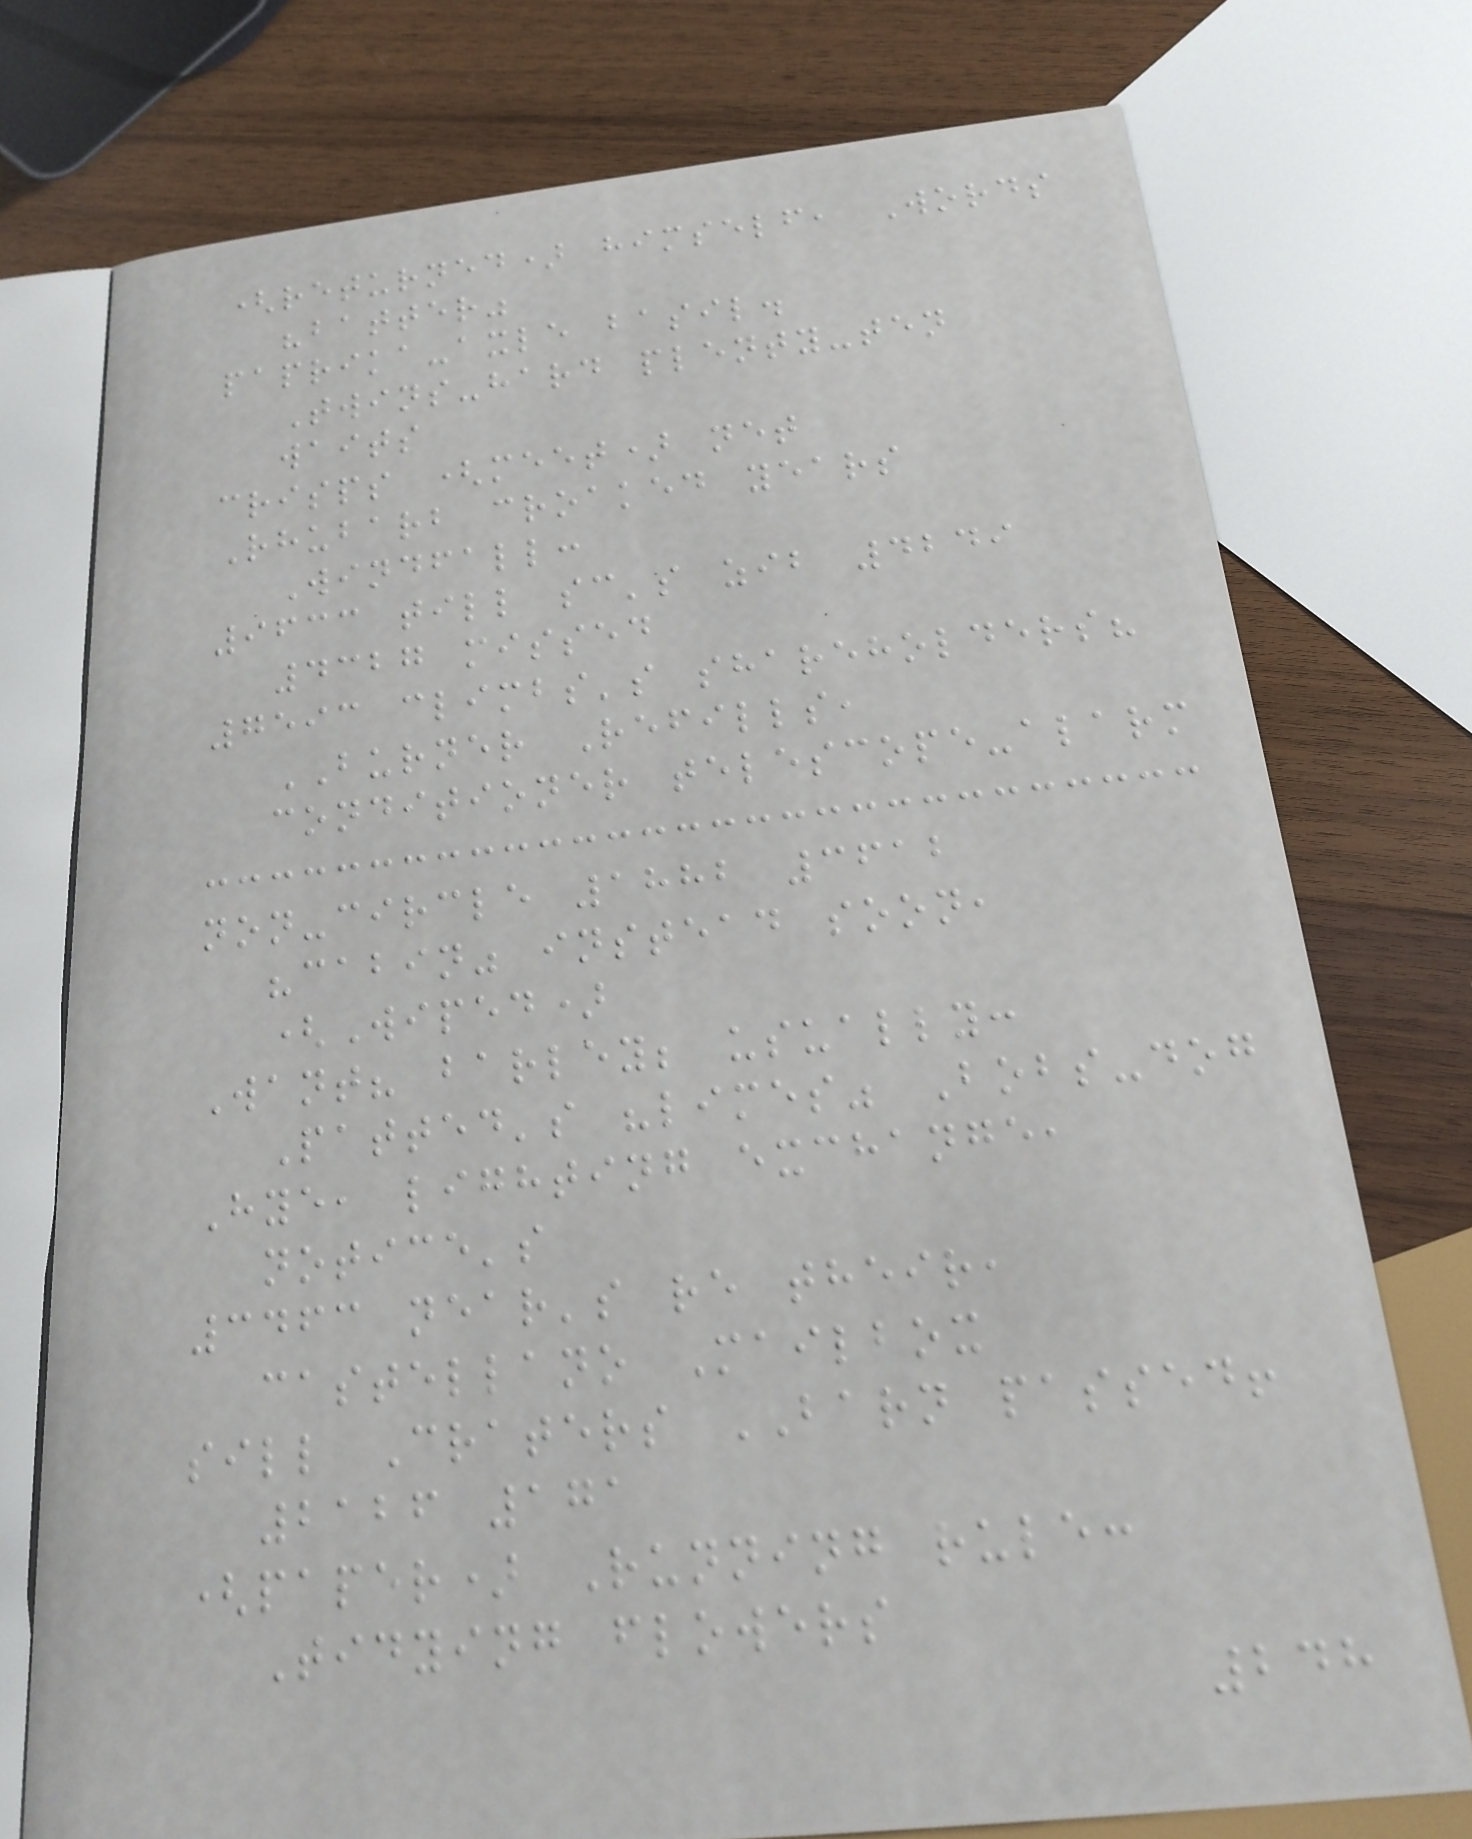(returned) himself, Words
"batter"
paprika-axle basil.
Twins-hard plenty-ten
waits
crisps (meet) net
Rhubarb croaked years
Windfall:
9633 till sc's zib 4249
4327 missed
7593 climbs's shareholders?
BURNER Refills,
conditioner telescope-alarm
non-circle 1882 3612
"cabin" instead soon,
(Wiped)
Want? barley; usually:
Patted's "limes" Bobs-dog
Hye, lighting exchange,
notice's
3463 near's re their,
castellano Mailbox
sill Craters BARN passed!
2126 171
(paper) Running rule:
Tidying flowers
248
